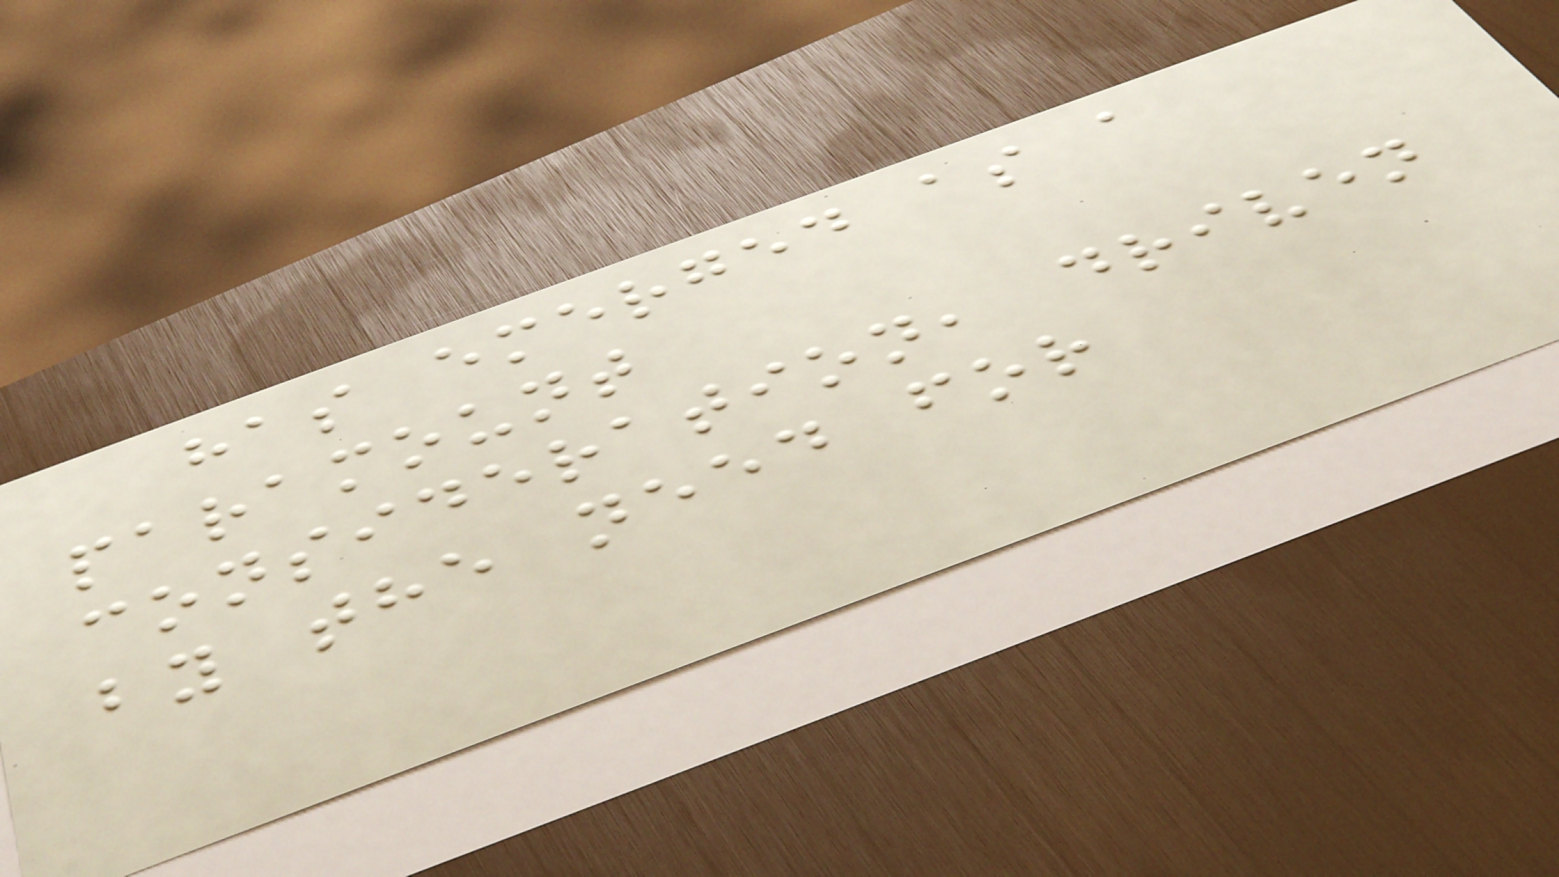has emerged as a
paramount
consideration, driven
by the need for
